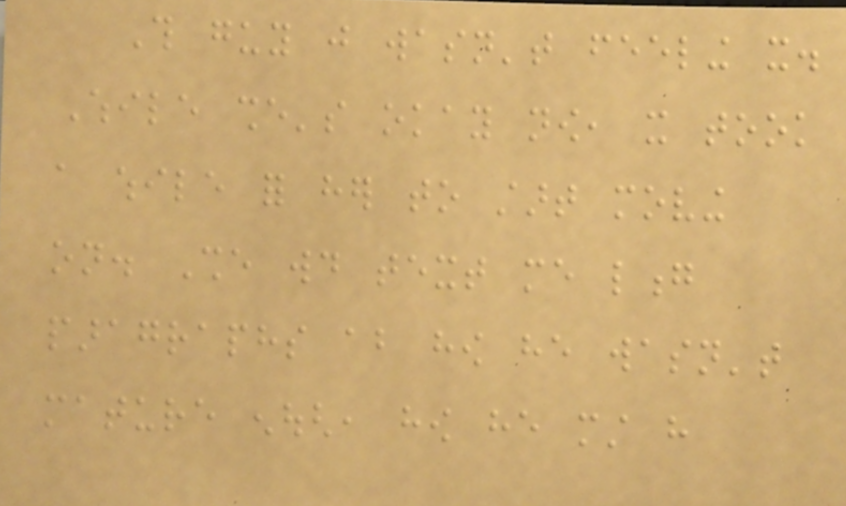This guy just wasn't feeling it.
While she's okay now, it took
a while for her to start moving
on. She would text me long
paragraphs about how he wasn't
mature enough, how he must have
